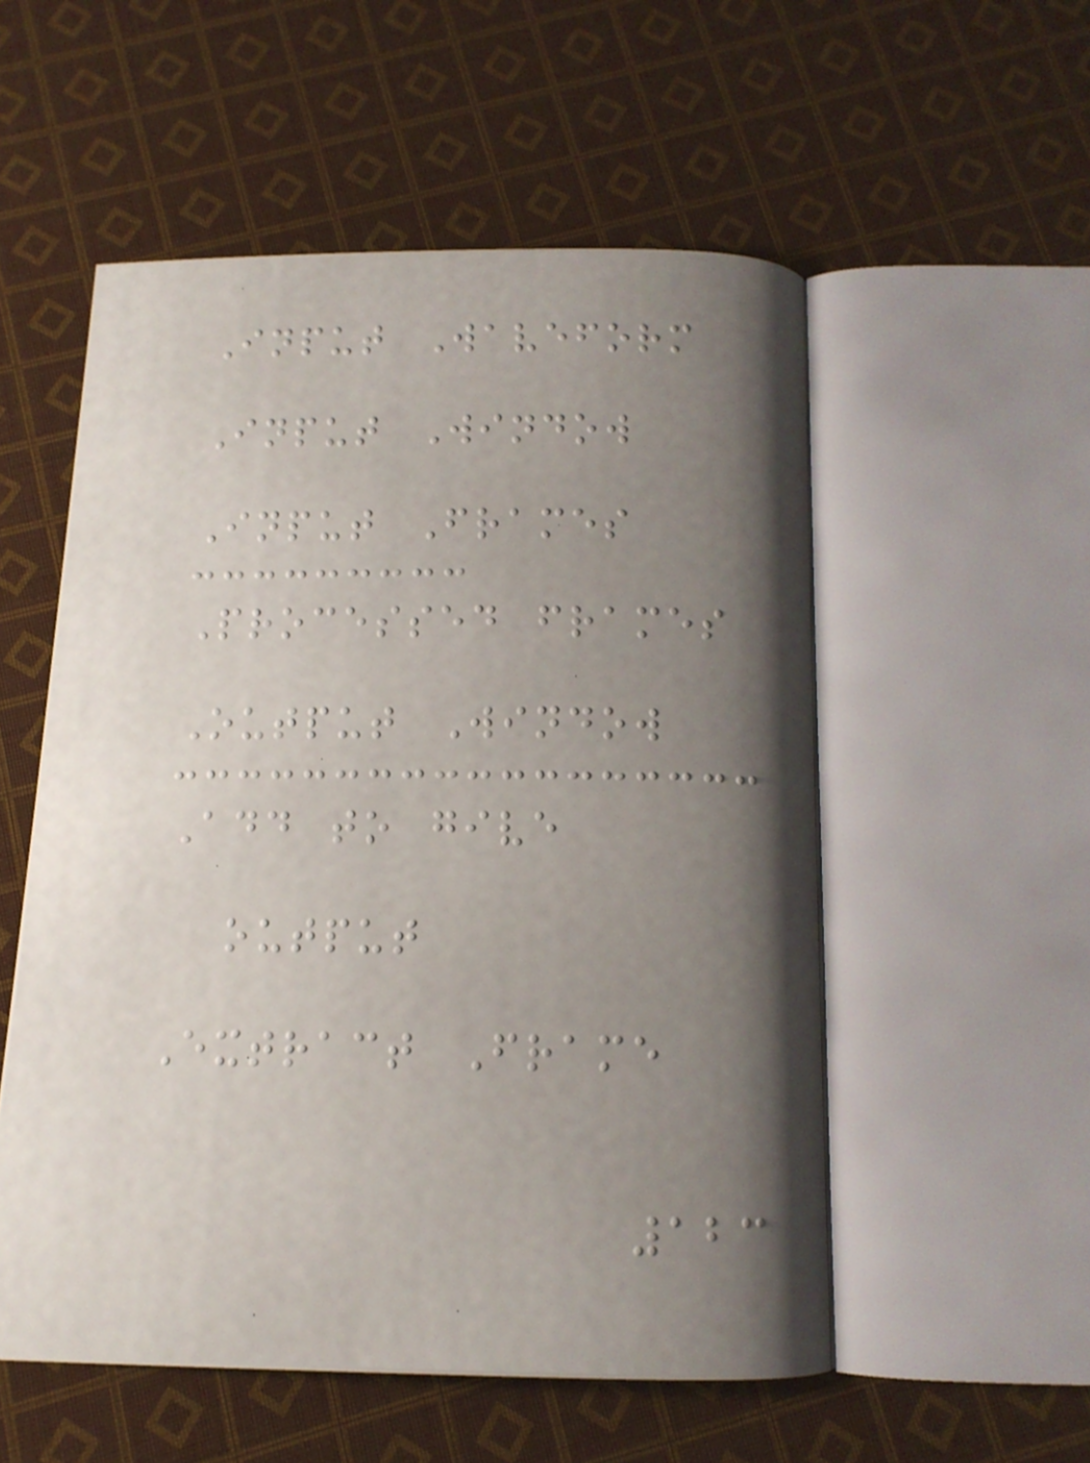Input Waveform
Input Window
Input Frames
Processed frames
Output Window
Add to give
output
Extract Frame
123
